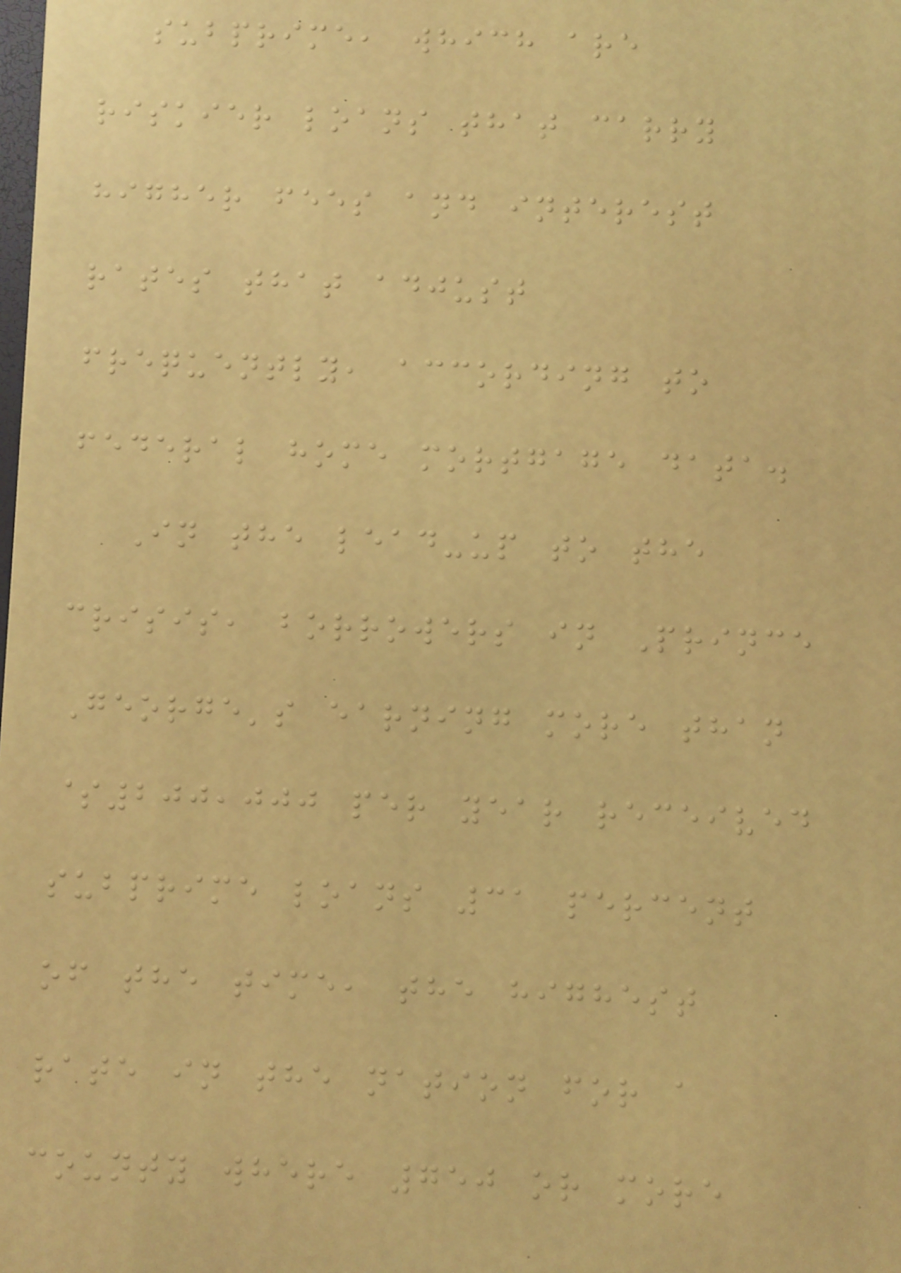subprime, which are
riskier loans that carry
higher fees and interest
rates that adjust
frequently, according to
federal home mortgage data.
In the lead-up to the
crisis, borrowers in Prince
George's earning more than
$200,000 per year received
subprime loans 31 percent
of the time, the highest
rate in the nation for a
county where 750 or more
